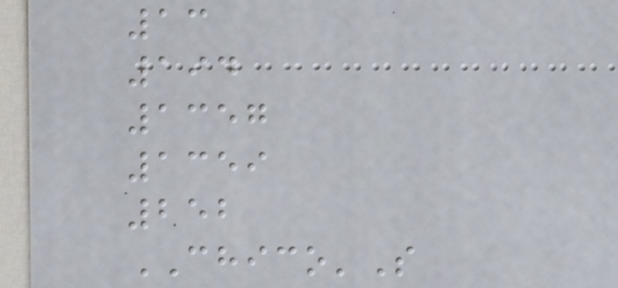13
194
1357
1359
252
CHICO'S
